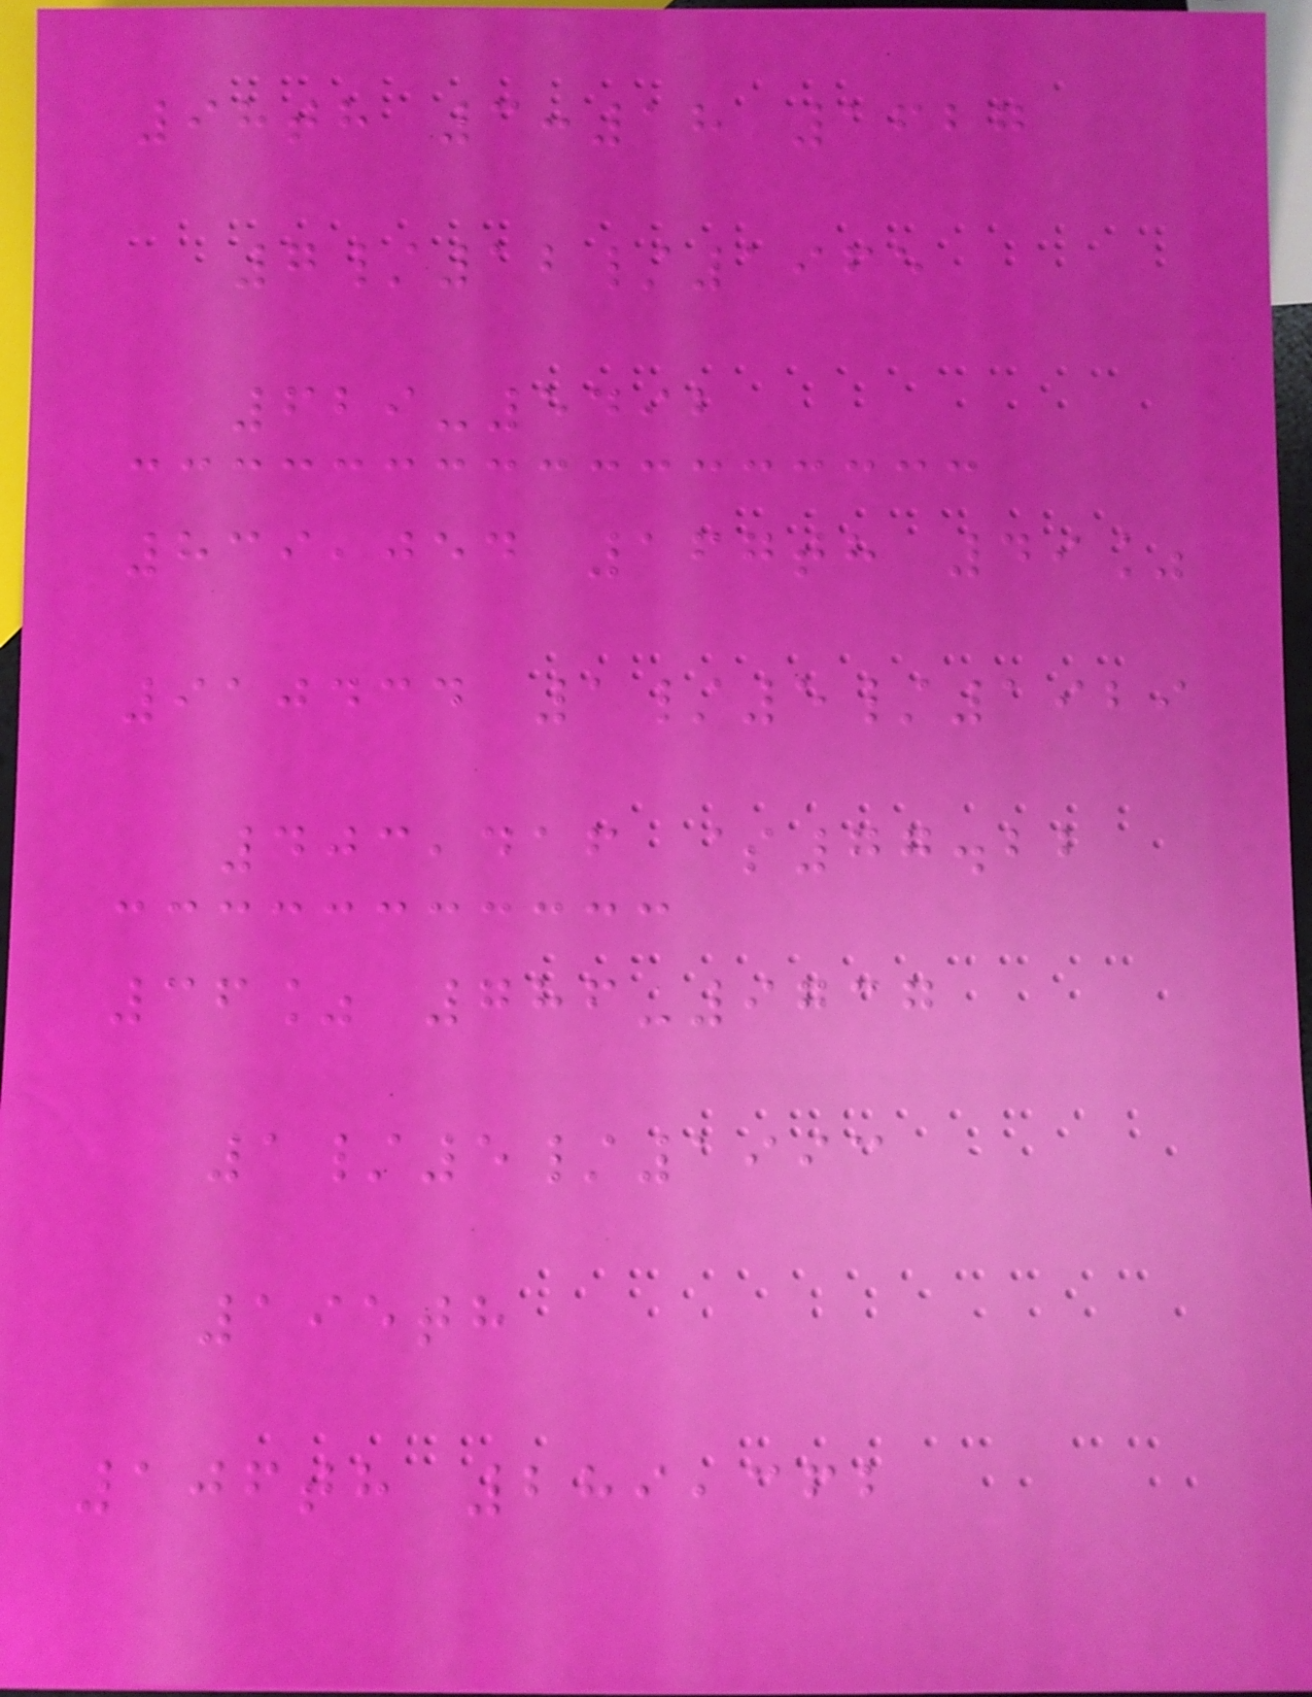98th 3:18 1627
7/12/1965
629-5492
839,054 167th 49%
910434 1/5/1929
403,416 $77.22
36% 786-9737
1/5/1993
195th
106th 289,362
